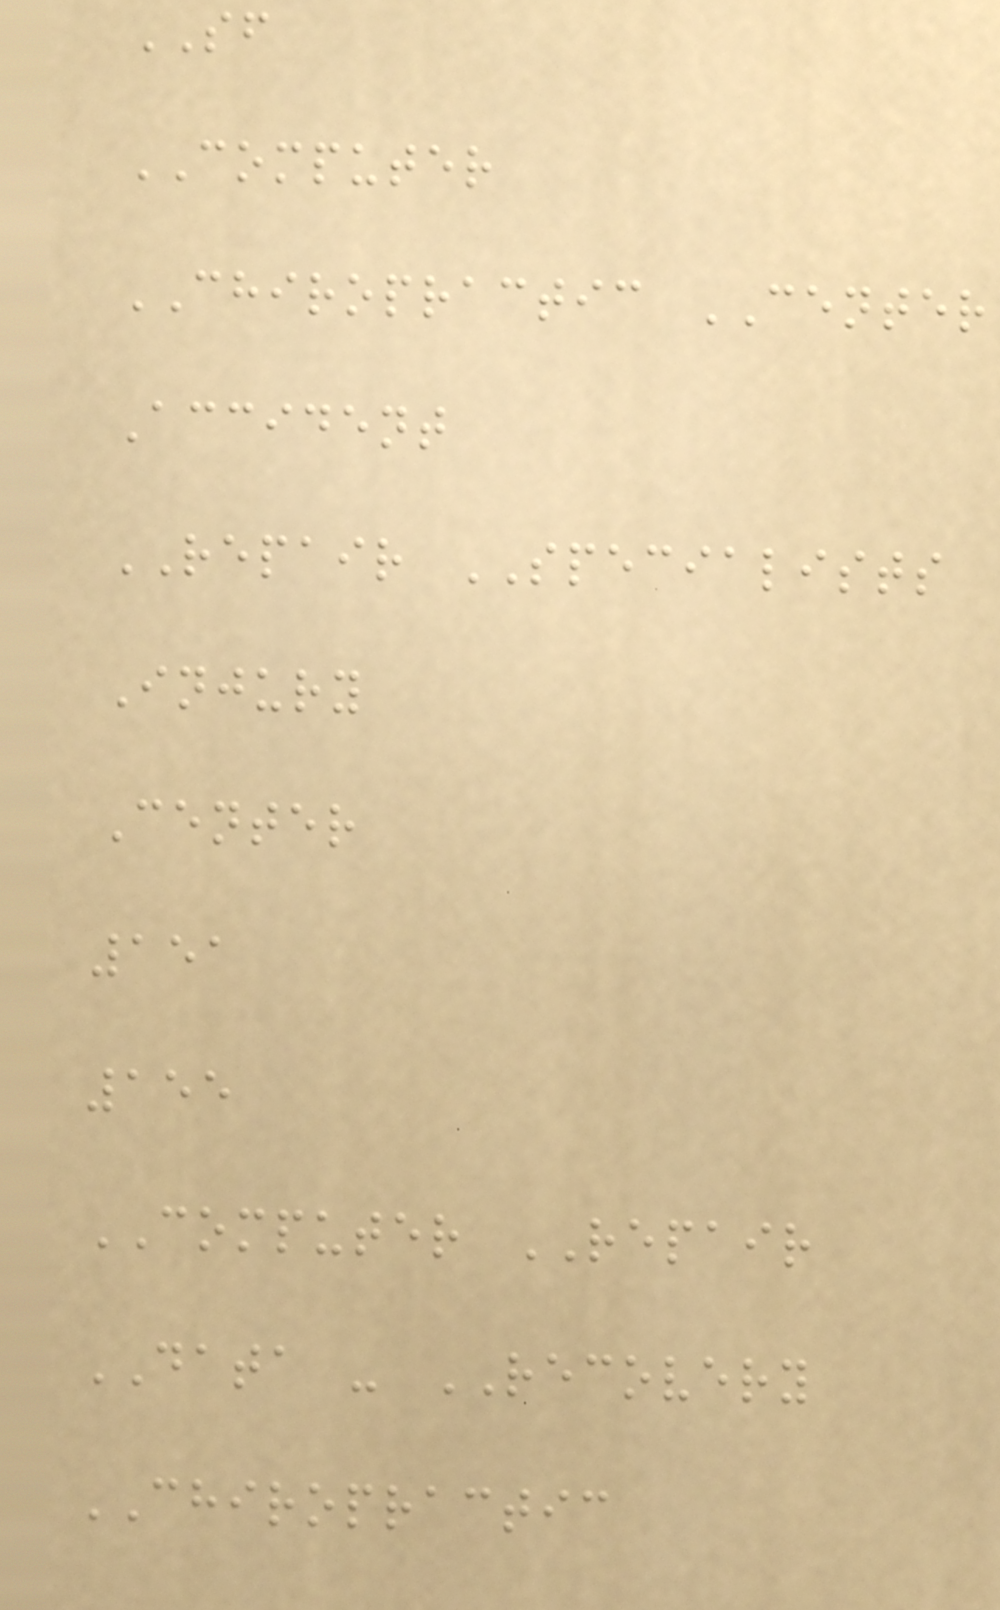SF
COMPUTER
CHIROPRACTIC CENTER
Accident
REPAIR SPECIALISTS
Injury
Center
151
155
COMPUTER REPAIR
DATA - RECOVERY
CHIROPRACTIC
